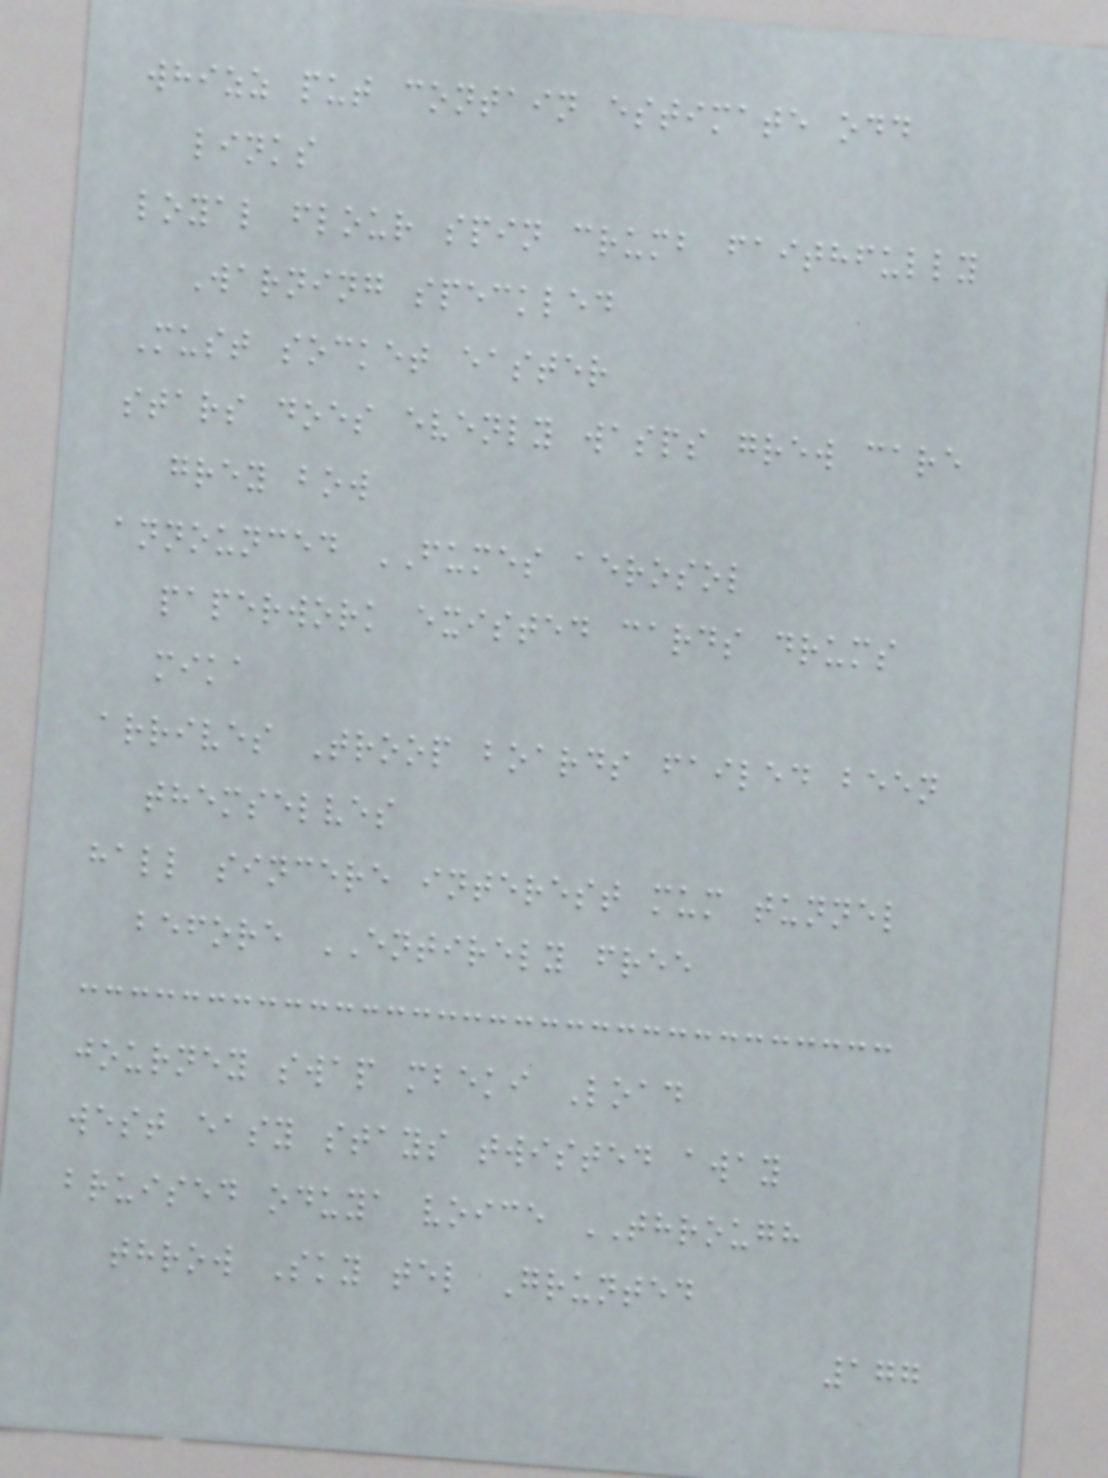whizz put contain estimate odd
links
loyal flour spin crumb faithfully
Warning speckled
Must socket easter
stars does evenly wasps grew care
grey bow
announced FUMES aerosol
paperwork existed cards drums
mika
arrives Troop boards failed been
themselves
hall sincere interest mum tunnel
before ENTIRELY free
journey swap mbeki Load
west easy stays twisted away
bruised oduya voice THROUGH
throw Sky tel Grunted
177
